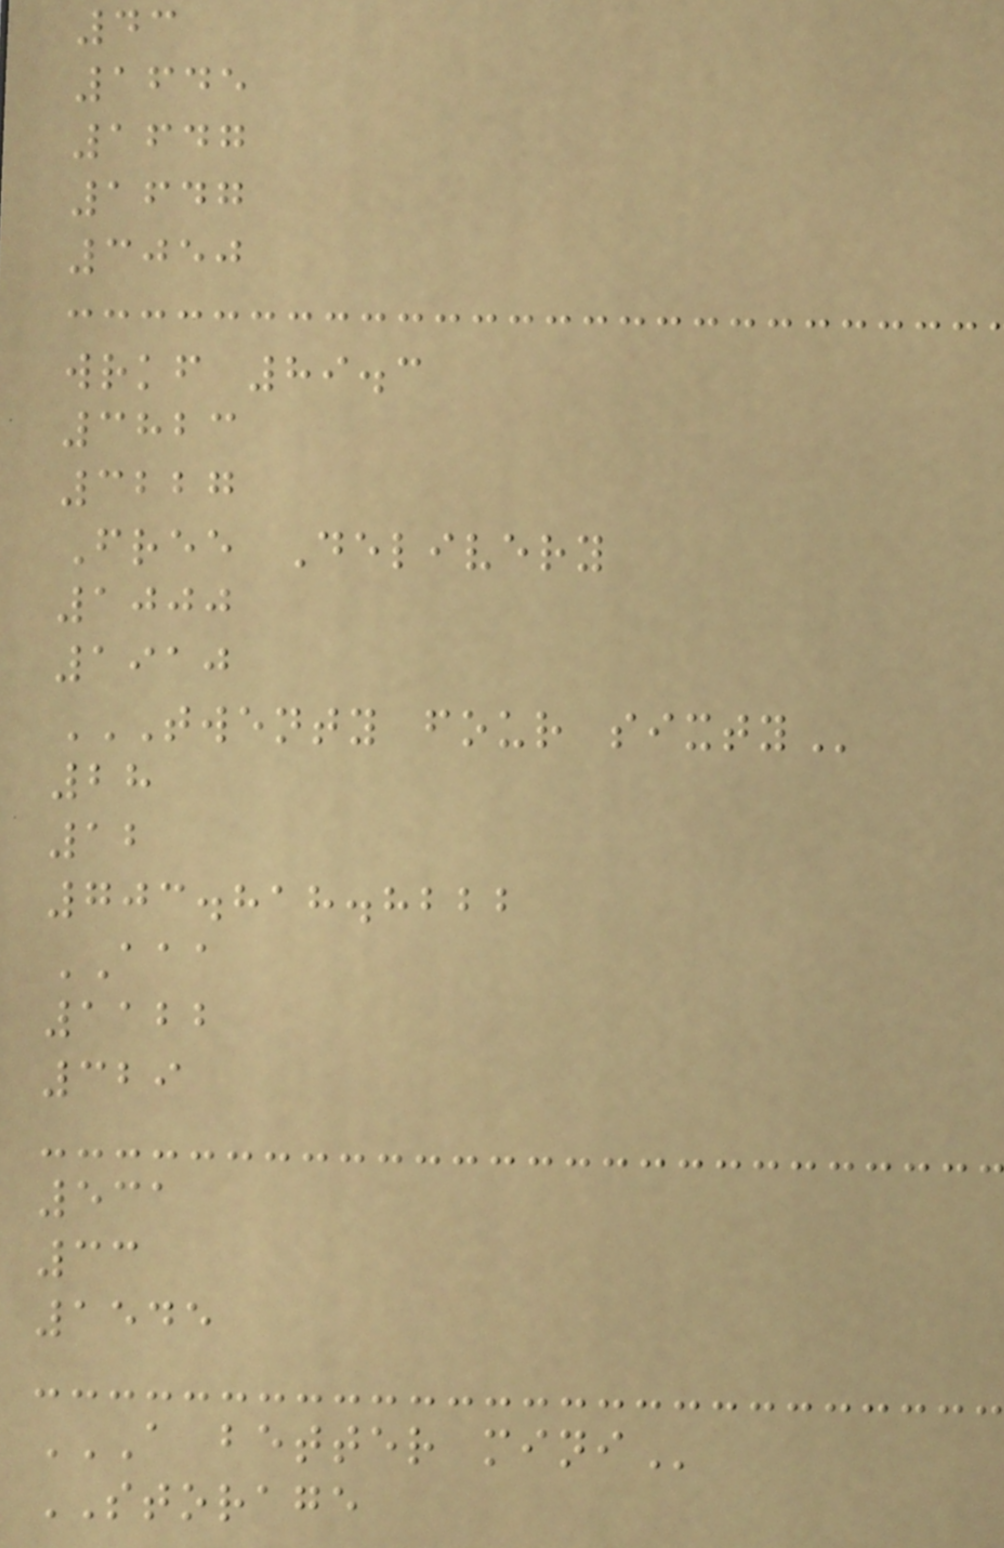43
1645
1647
1647
3050
wrkf 89.3
3823
3227
Free Delivery
1000
1910
TWENTY FOUR SIXTY
28
12
703.818.8222
AAA
1122
329
531
33
1545
A BETTER MINI
STORAGE
